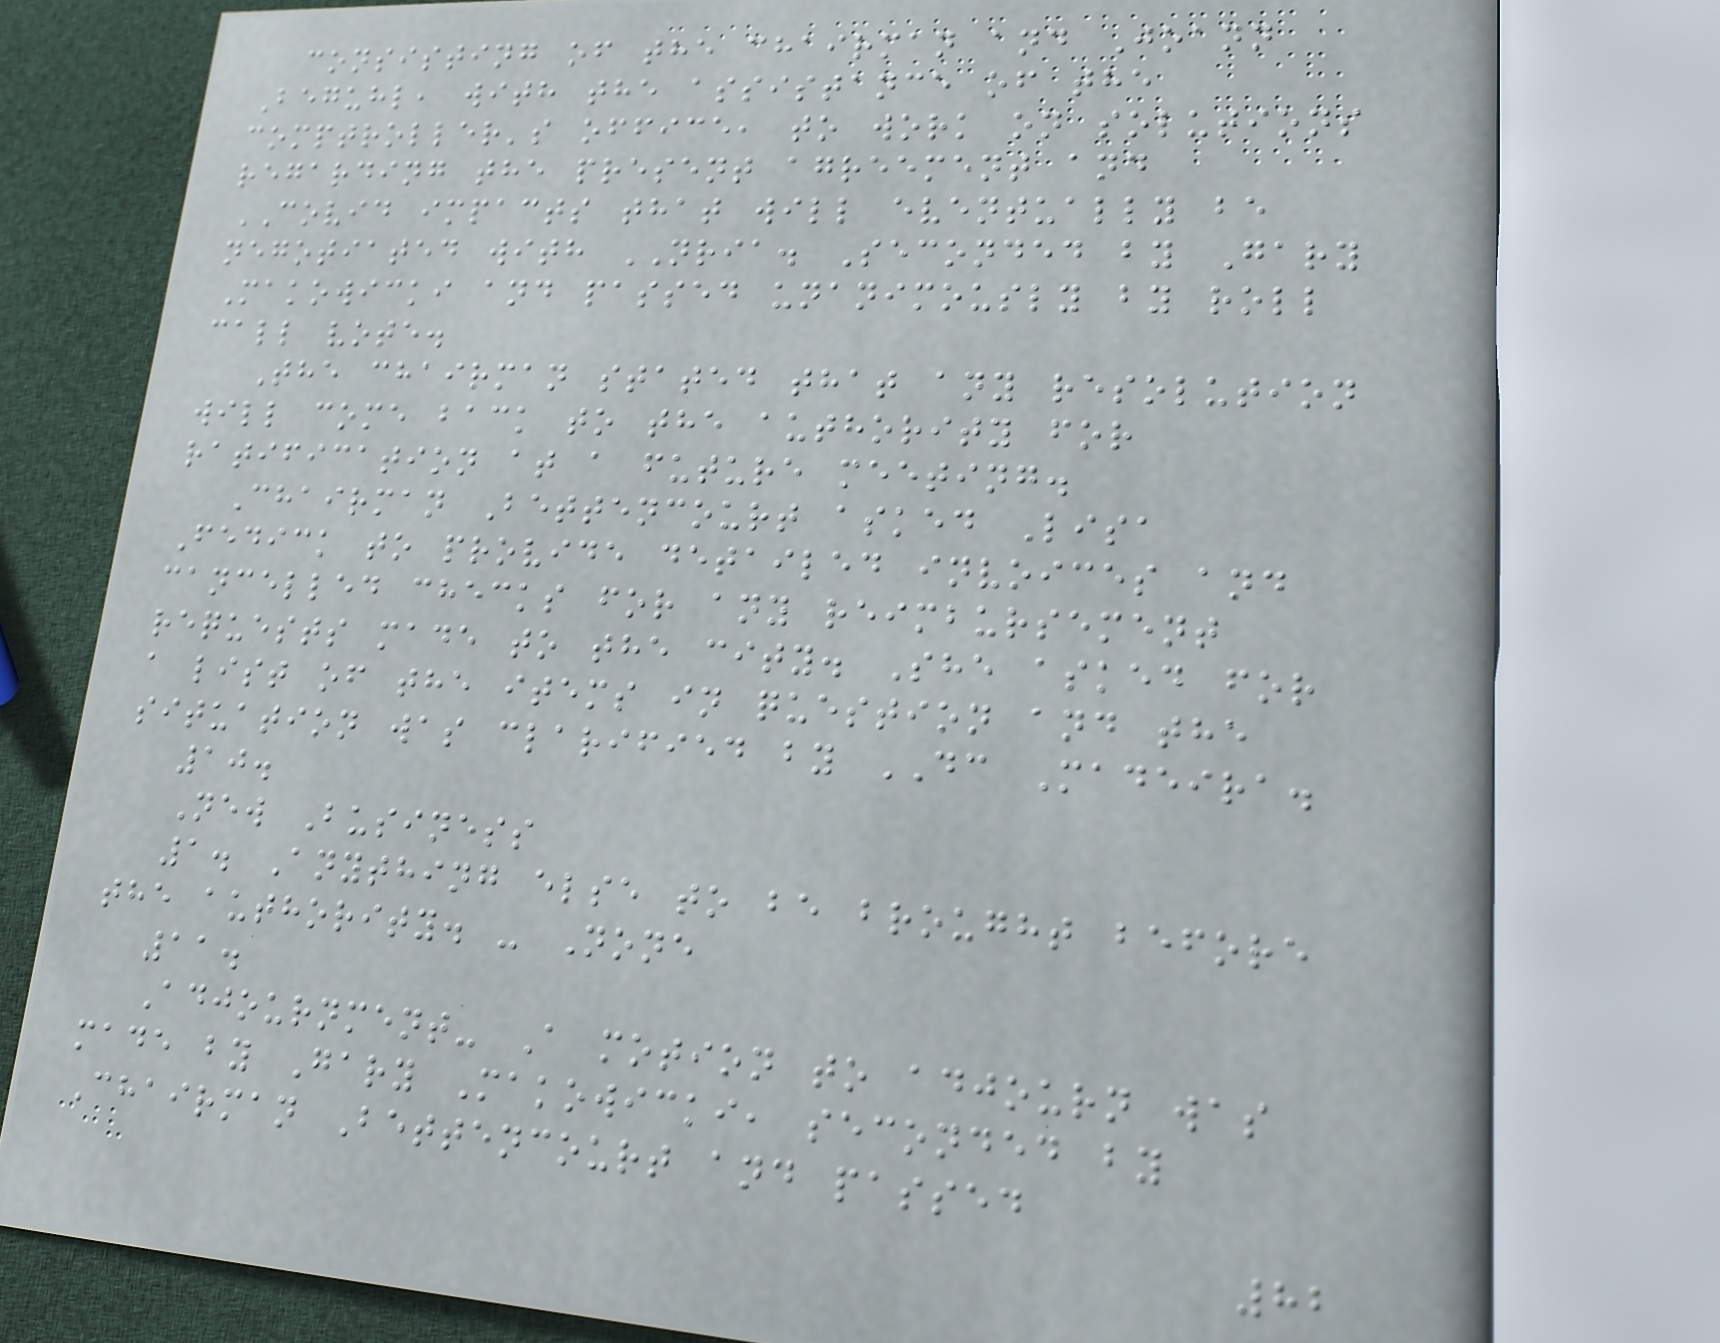consisting of the chairman and Joann
Beguhl, with the assistance of the
comptroller's office, to work on solutions
regarding the present agreement and
COVID impacts that will eventually be
negotiated with NRIA. Seconded by Gary
Makowicki and passed unanimously by roll
call vote.
The chairman stated that any resolution
will come back to the authority for
ratification at a future meeting.
Chairman Bettencourt asked Lisa
Fedick to provide detailed invoices and
cancelled checks for any reimbursement
requests made to the city. She asked for
a list of the items in question and the
situation was clarified by DC Madeira.
10.
New Business
1. Anything else to be brought before
the authority. - None
11.
Adjournment- A motion to adjourn was
made by Gary Makowicki, seconded by
Chairman Bettencourt and passed
82
